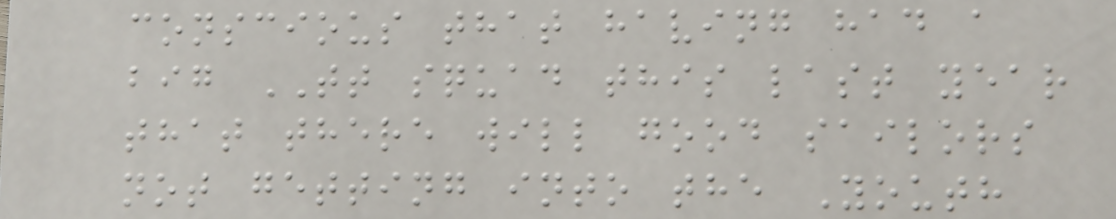conscious that having had a
big TT squad this last year
that there will good sailors
not getting into the Youth
